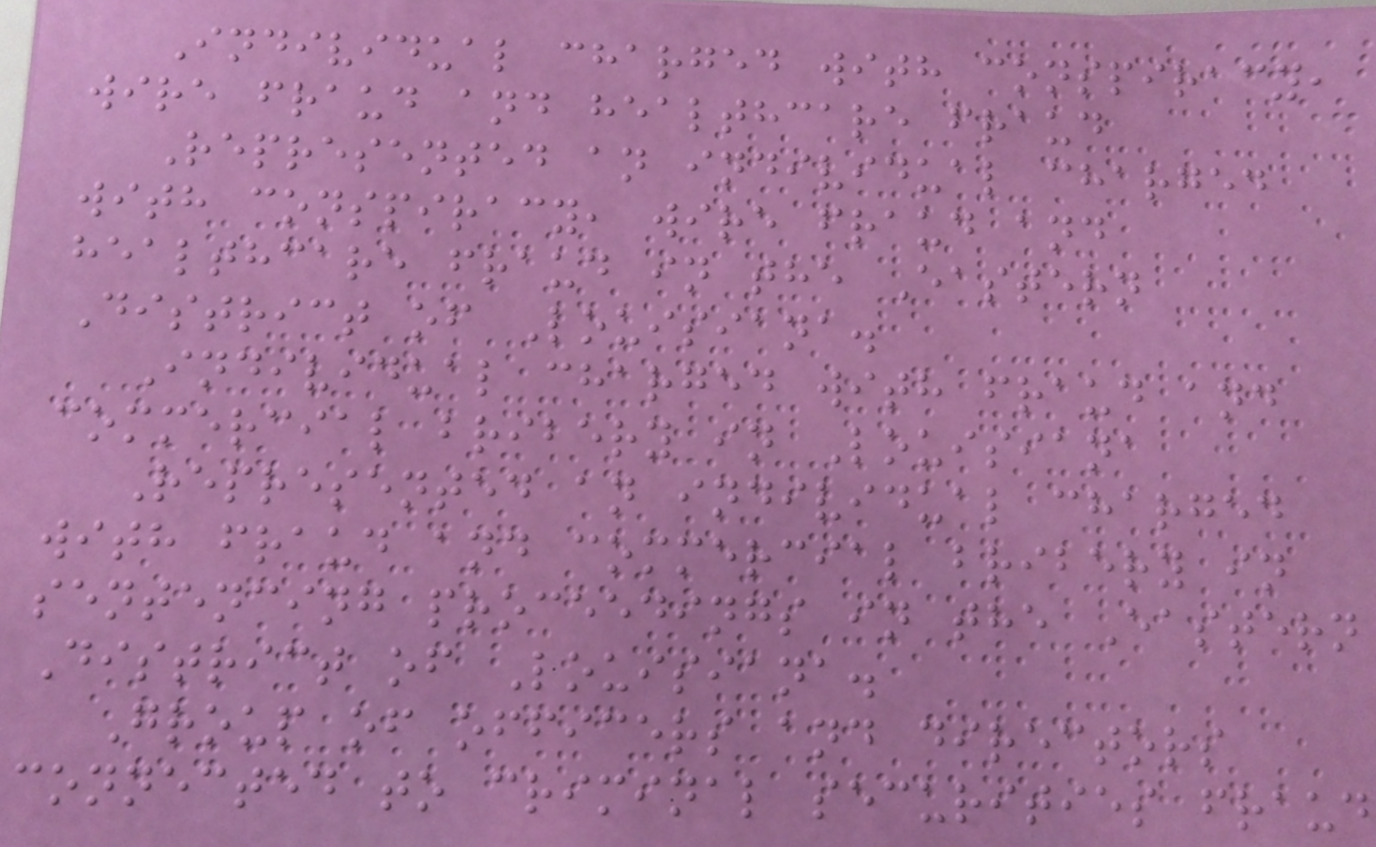Individual charged with conspiracy,
wire fraud and healthcare fraud
Represented an individual charged
with conspiracy, wire fraud and
healthcare fraud in the Eastern
District of Louisiana.
Individual charged with fraud and
commercial bribery in Louisiana
Represented an individual charged
with fraud and commercial bribery in
sentencing proceedings in the Eastern
District of Louisiana.
Group of officers and directors
connected to criminal securities fraud
